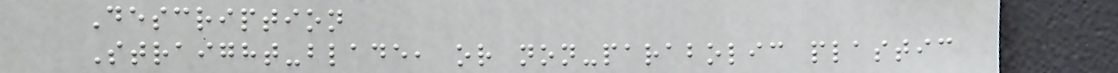Description
Straight-blade, or non-parabolic plastic
